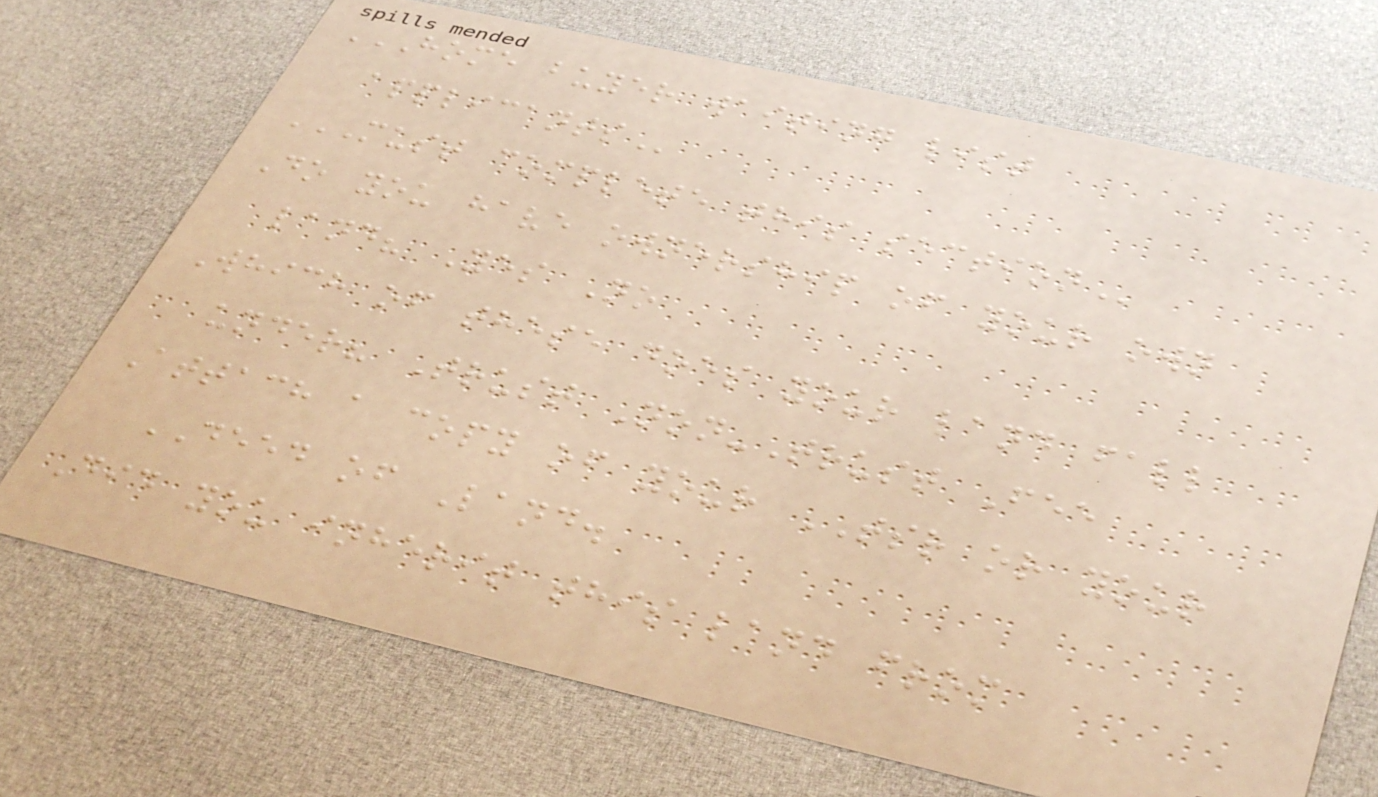HOME BUYER WAITING LIST
APPLICANTS
MUST COMPLETE THIS SECTION
Do you have ownership of your own
land? Yes No
Which of these does your land fall
under? Trust Non-Trust Fee
Attach a copy of your TSR or your
DEED of Land.
Did you inherit this land from
